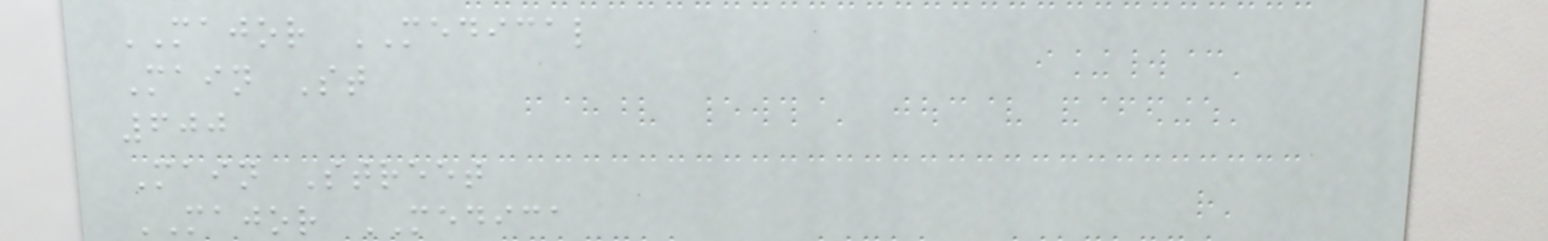MAJOR MEDICAL
Main St
600
Main Street
MAJOR MEDICA
